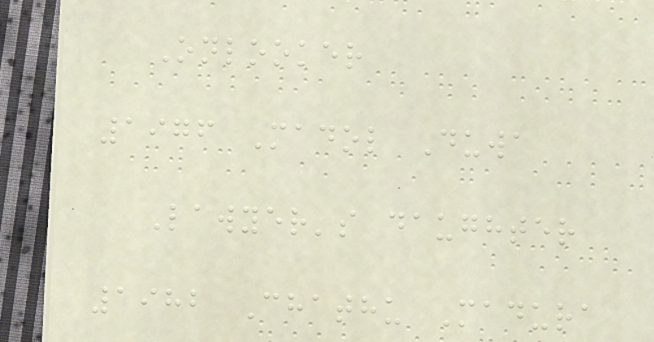Onlooker
1976 Madol Duwa
Lawyer's daughter
1982 Chathu Madura
